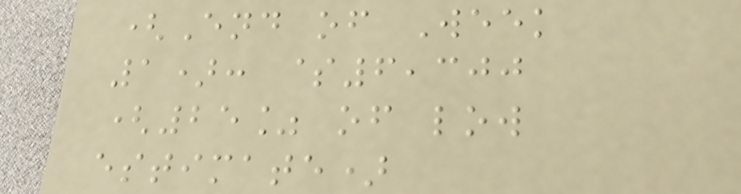(End of Week
1): $6,300
(25% of low
estimate)
